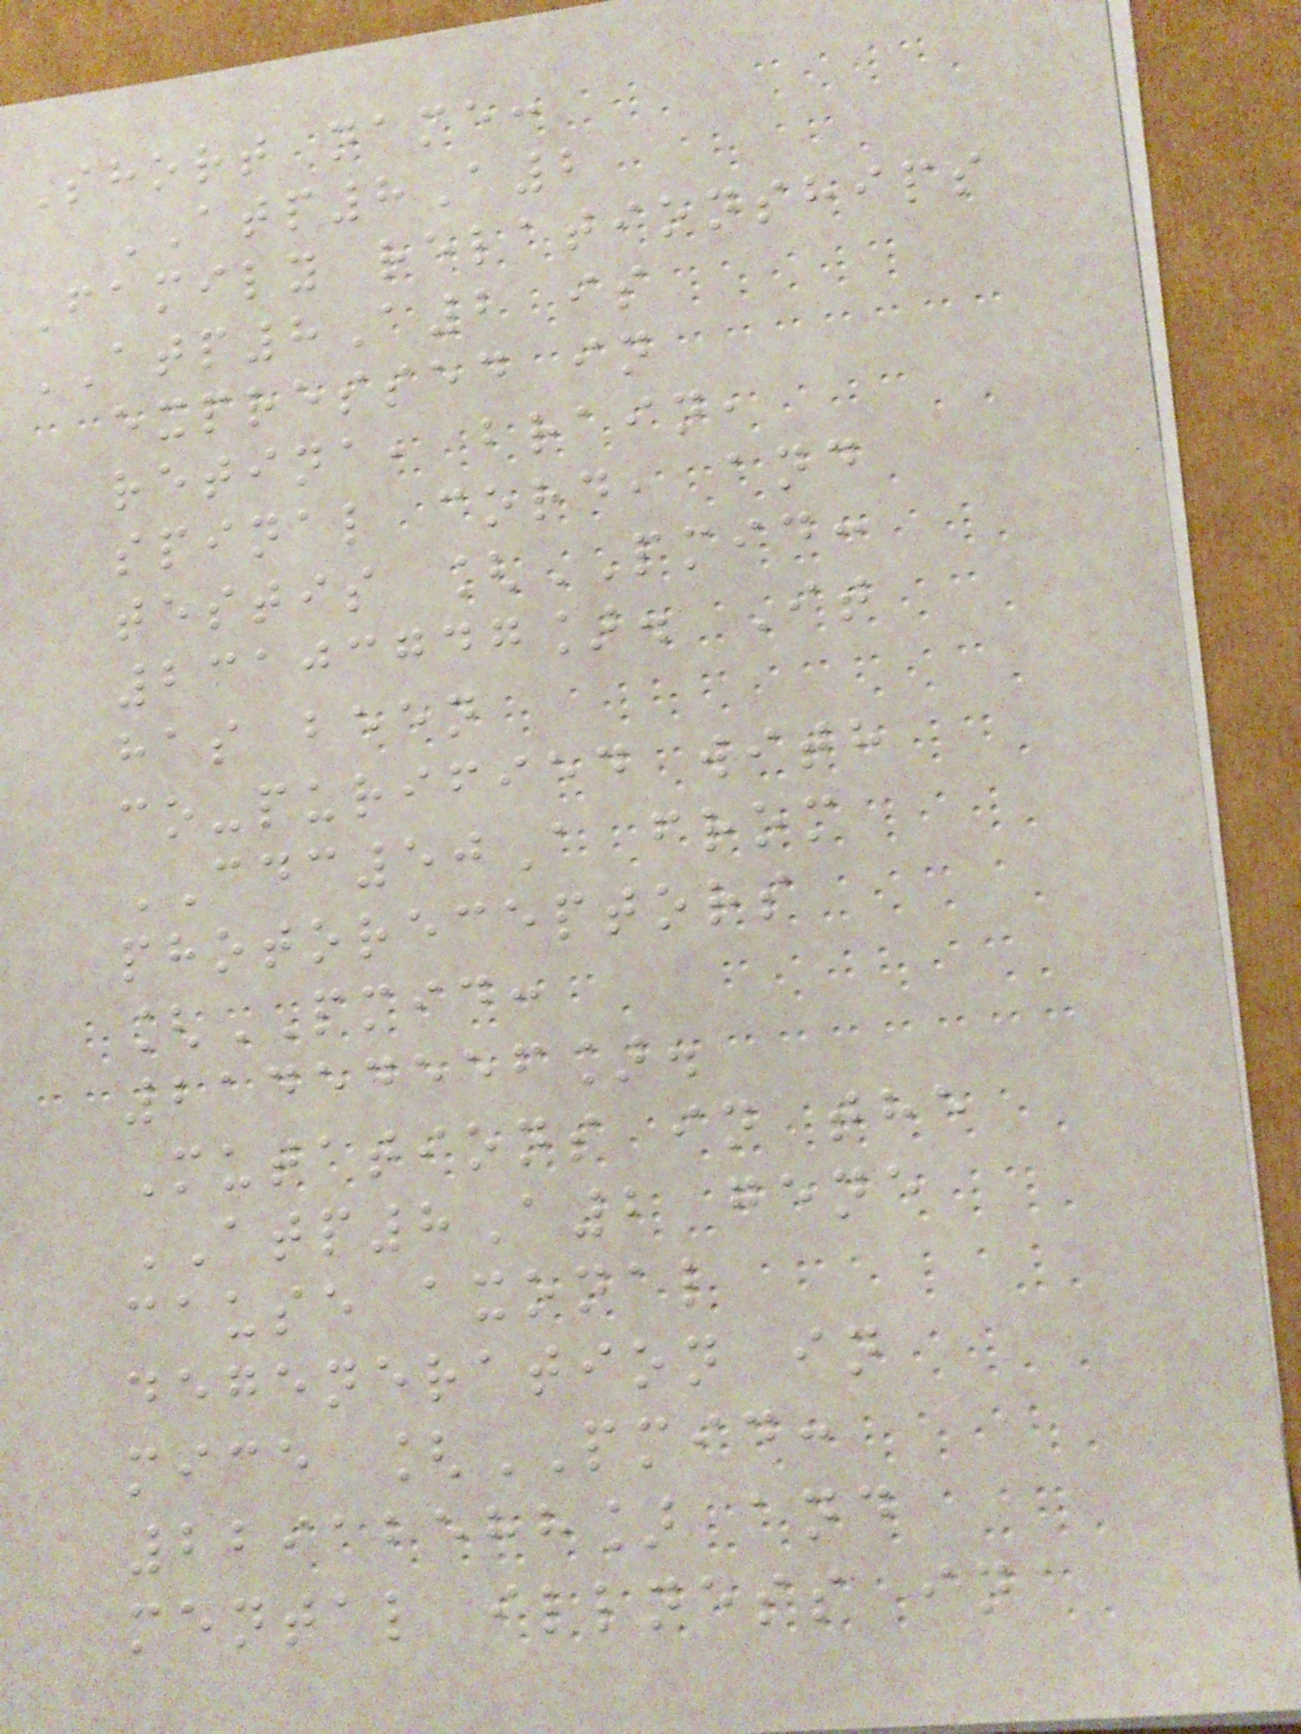Short name:
ATP8A2
Family relationships
ATP8A2 is
expressed in
retina, brain,
spinal cord, and
testis [PMID:
23103747]. It
has been
co-purified with
CDC50A from
photoreceptors
[PMID:
21454556].
Mutations in the
ATP8A2 gene
cause axonal
degeneration in
mice [PMID:
22912588] and
mental illness in
